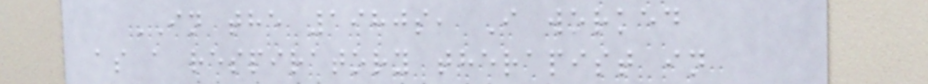IN the 1980s, I worked
as a respiratory therapist in
